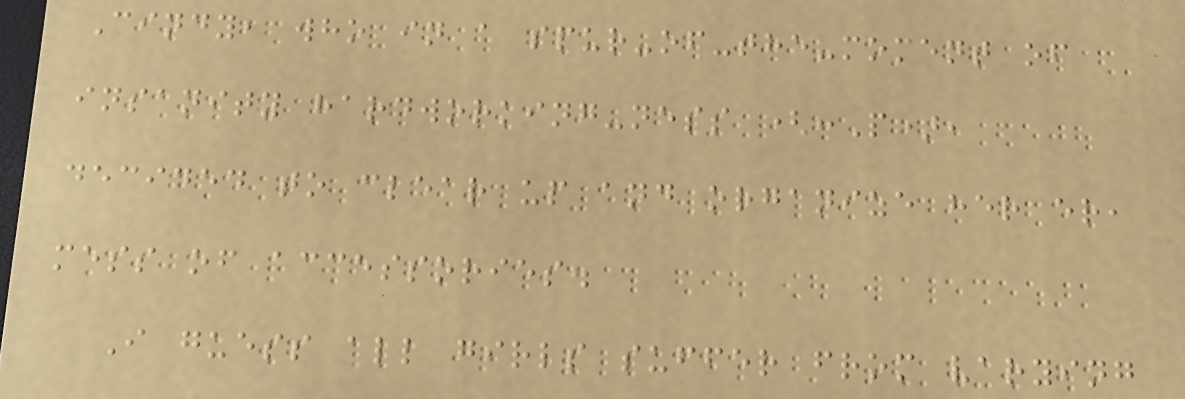Cindy, who in a spur-of-the-moment of
insanity hardworking-ness (:P),
decided to clear up and organize her er,
mess of accessories.
I guess all girls suffer from varying
